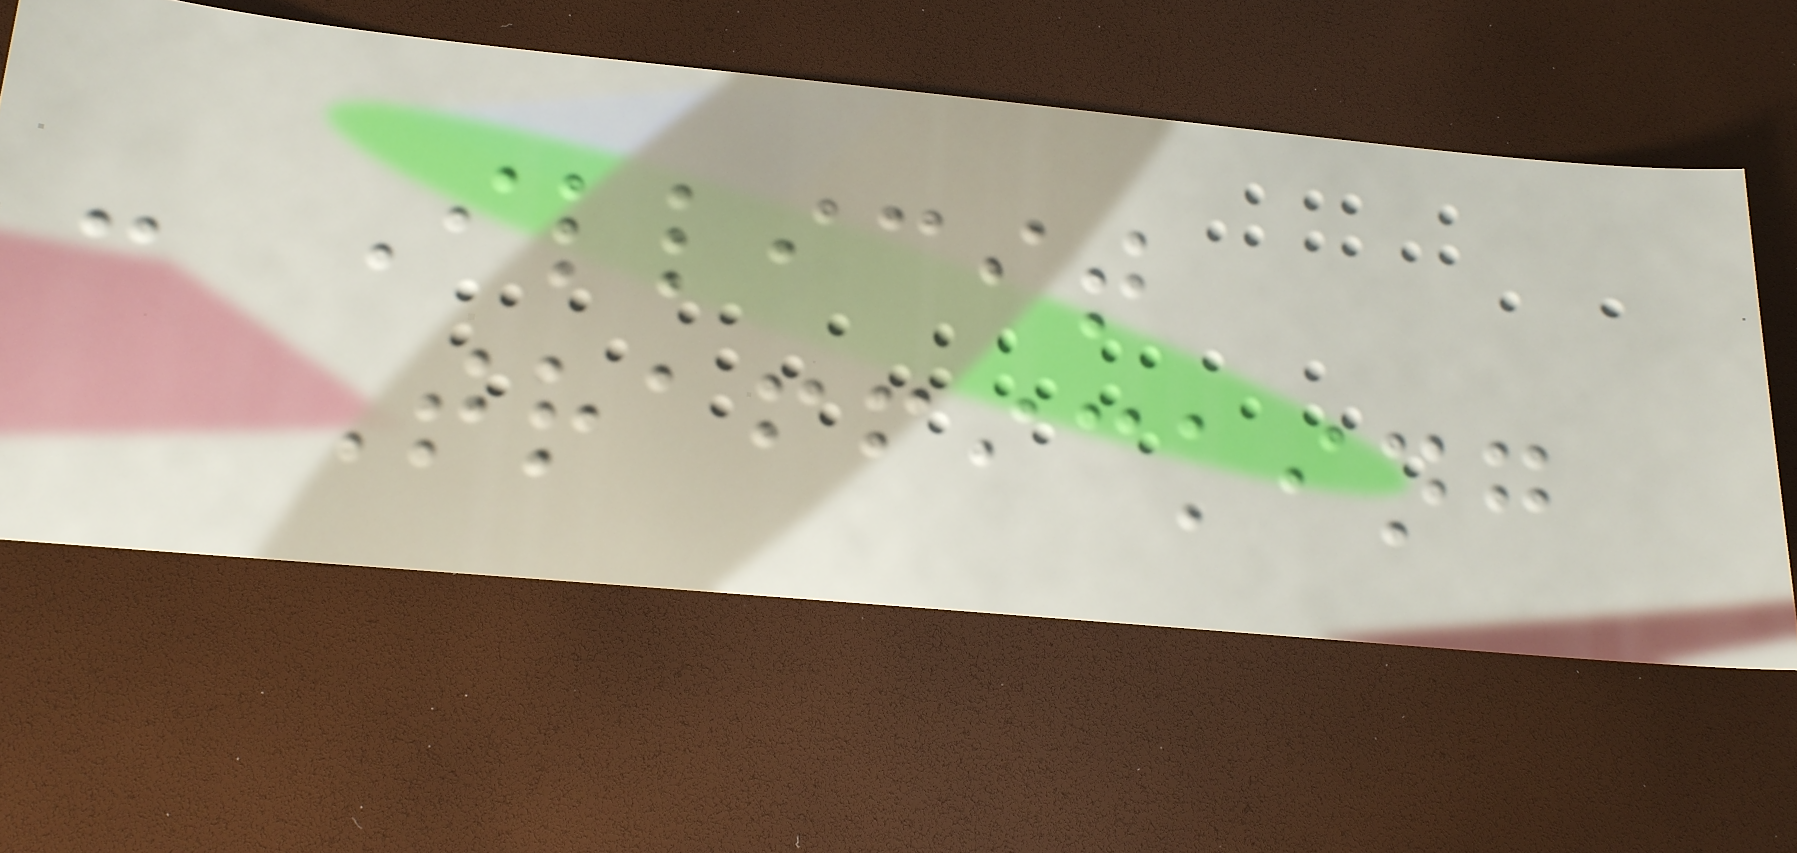- Illicit
Trafficking
